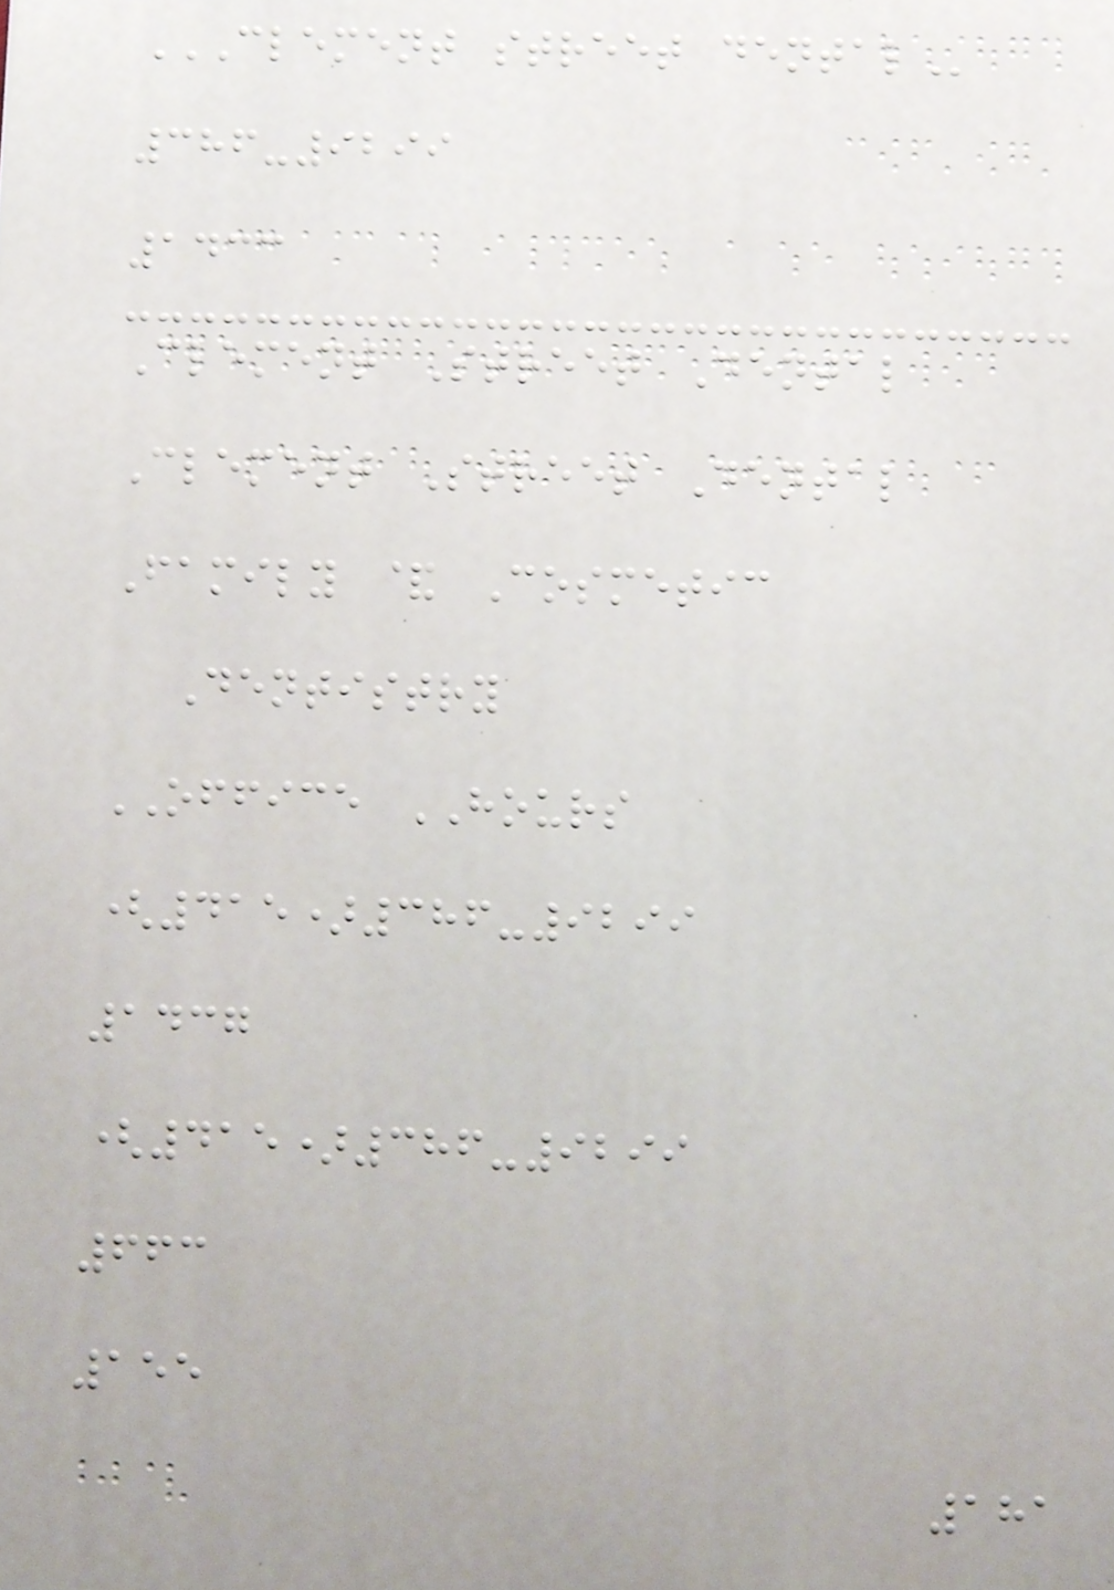CLEMENT STREET DENTAL
386-9299
1433
Clement Street Dental
Clement Street Dental
Family & Cosmetic
Dentistry
OFFICE HOURS
(415)386-9299
1437
(415)386-9299
663
155
181
